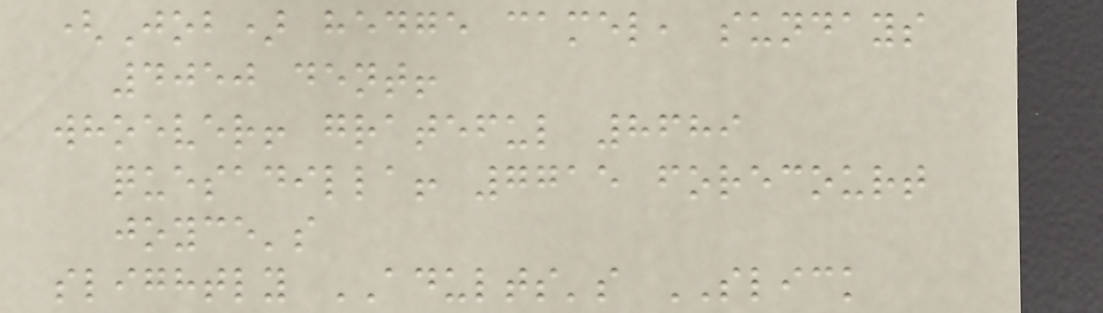(Job) hedge camel, sundays
4050 dent!
whoever! grateful 8689
quesadilla! 7715 forecourt
joyce's
slightly ADULTS's SLICK
